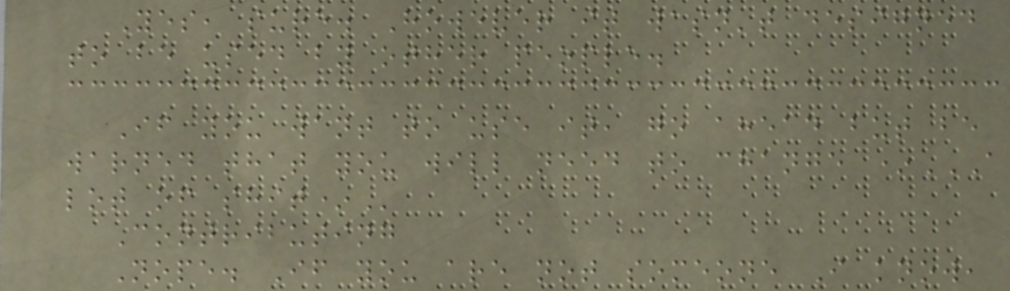Yes, sure. However it wasn't designed
to be used by other people.
If you want to use it, go ahead but be
warned that you will need to change *A
LOT OF SHIT*
Contributing
Nope. If you are not someone I know,
